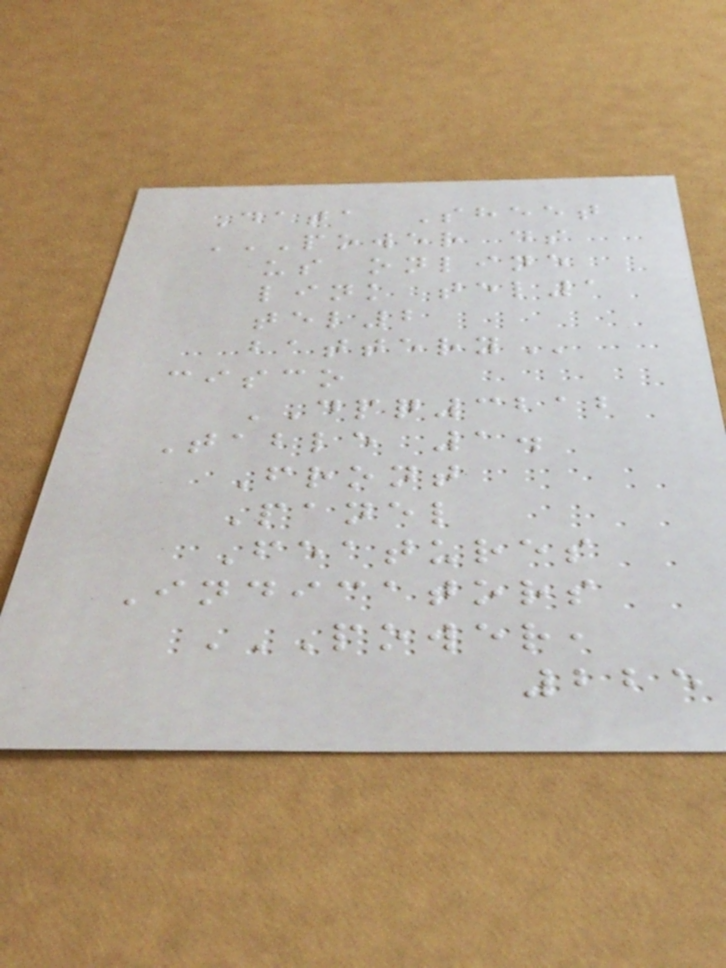Data Sheet
POWER DS
US ONLINE
LINK TEL1
TEL2
BATTERY
cisco
DPQ3212
Table 1.
Front
Panel
Features
Indicators
POWER,
225
